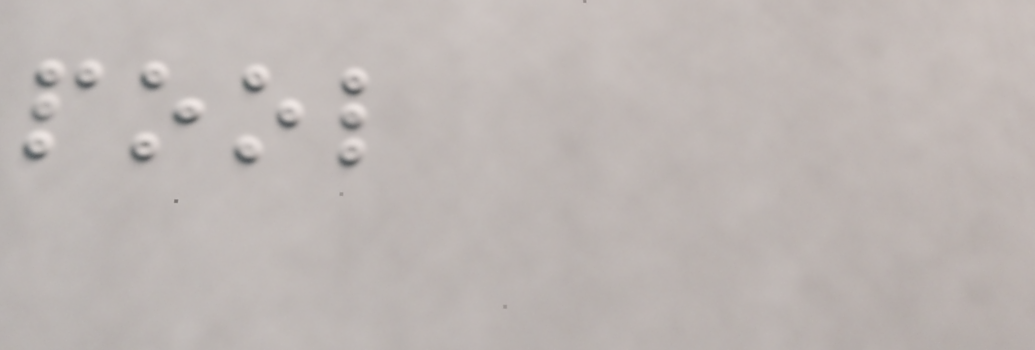pool
